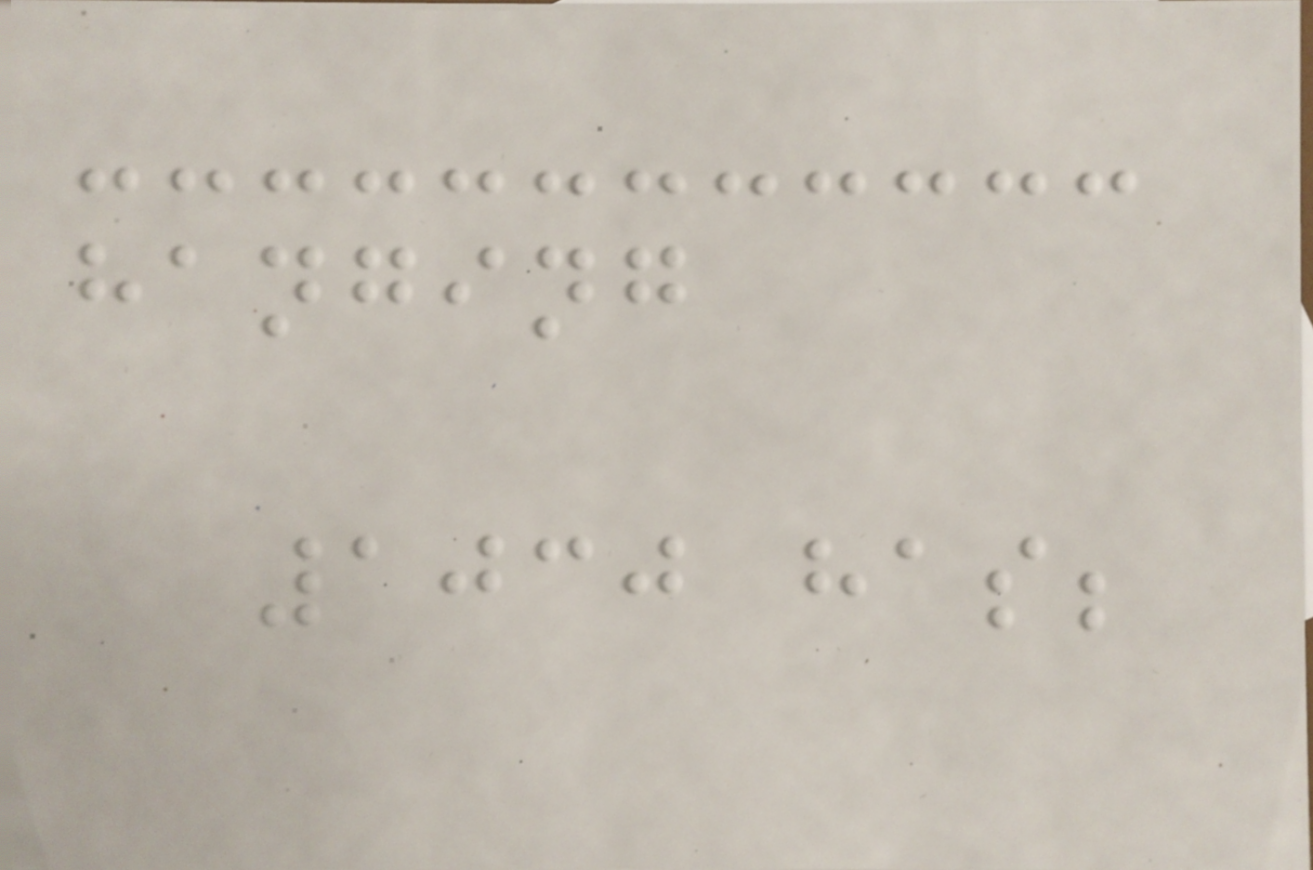hanging
1030 has;
